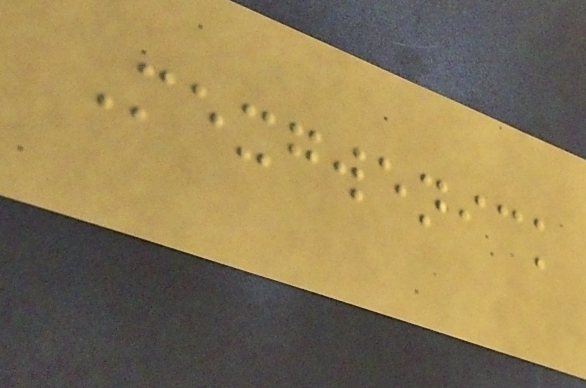Mexgwenick
